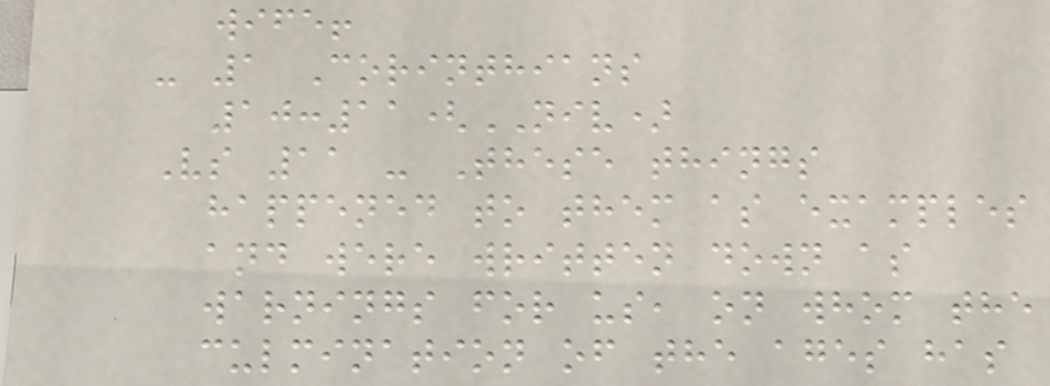wife!
- 1 Corinthians
10:11(NIV)
Vs 11 - These things
happened to them as examples
and were written down as
warnings for us, on whom the
culmination of the ages has
